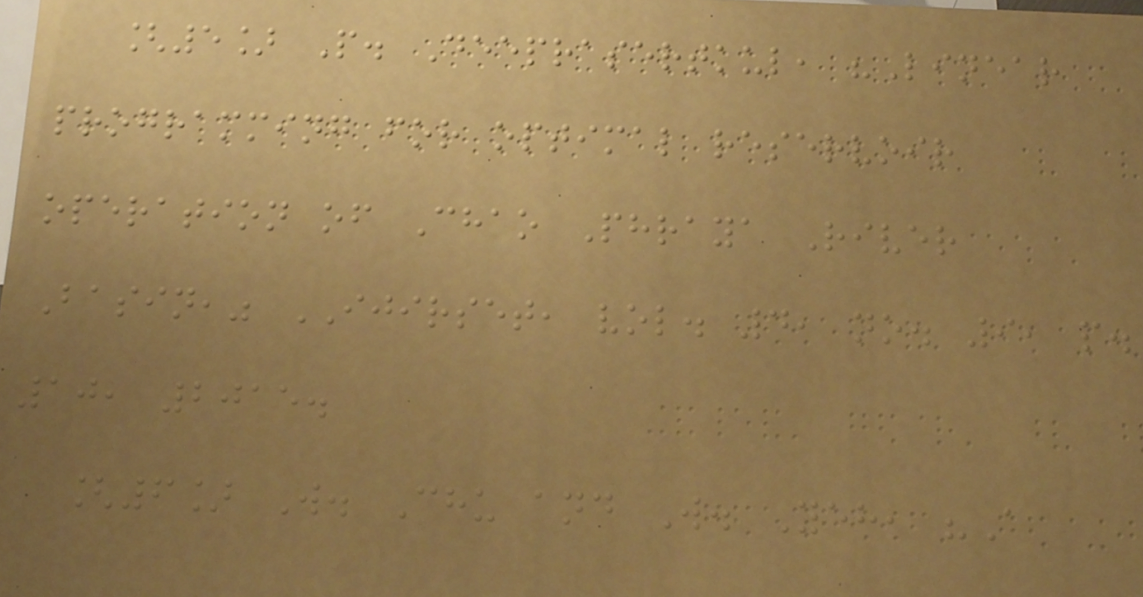[5] P. Deeprasertkul, "Linear
programming for optimal reservoir
operation of Chao Phraya River
Basin," IJIRSET, vol. 4, no. 9, p.
10, 2015.
[6] W. Chu and W. Yeh, "A
